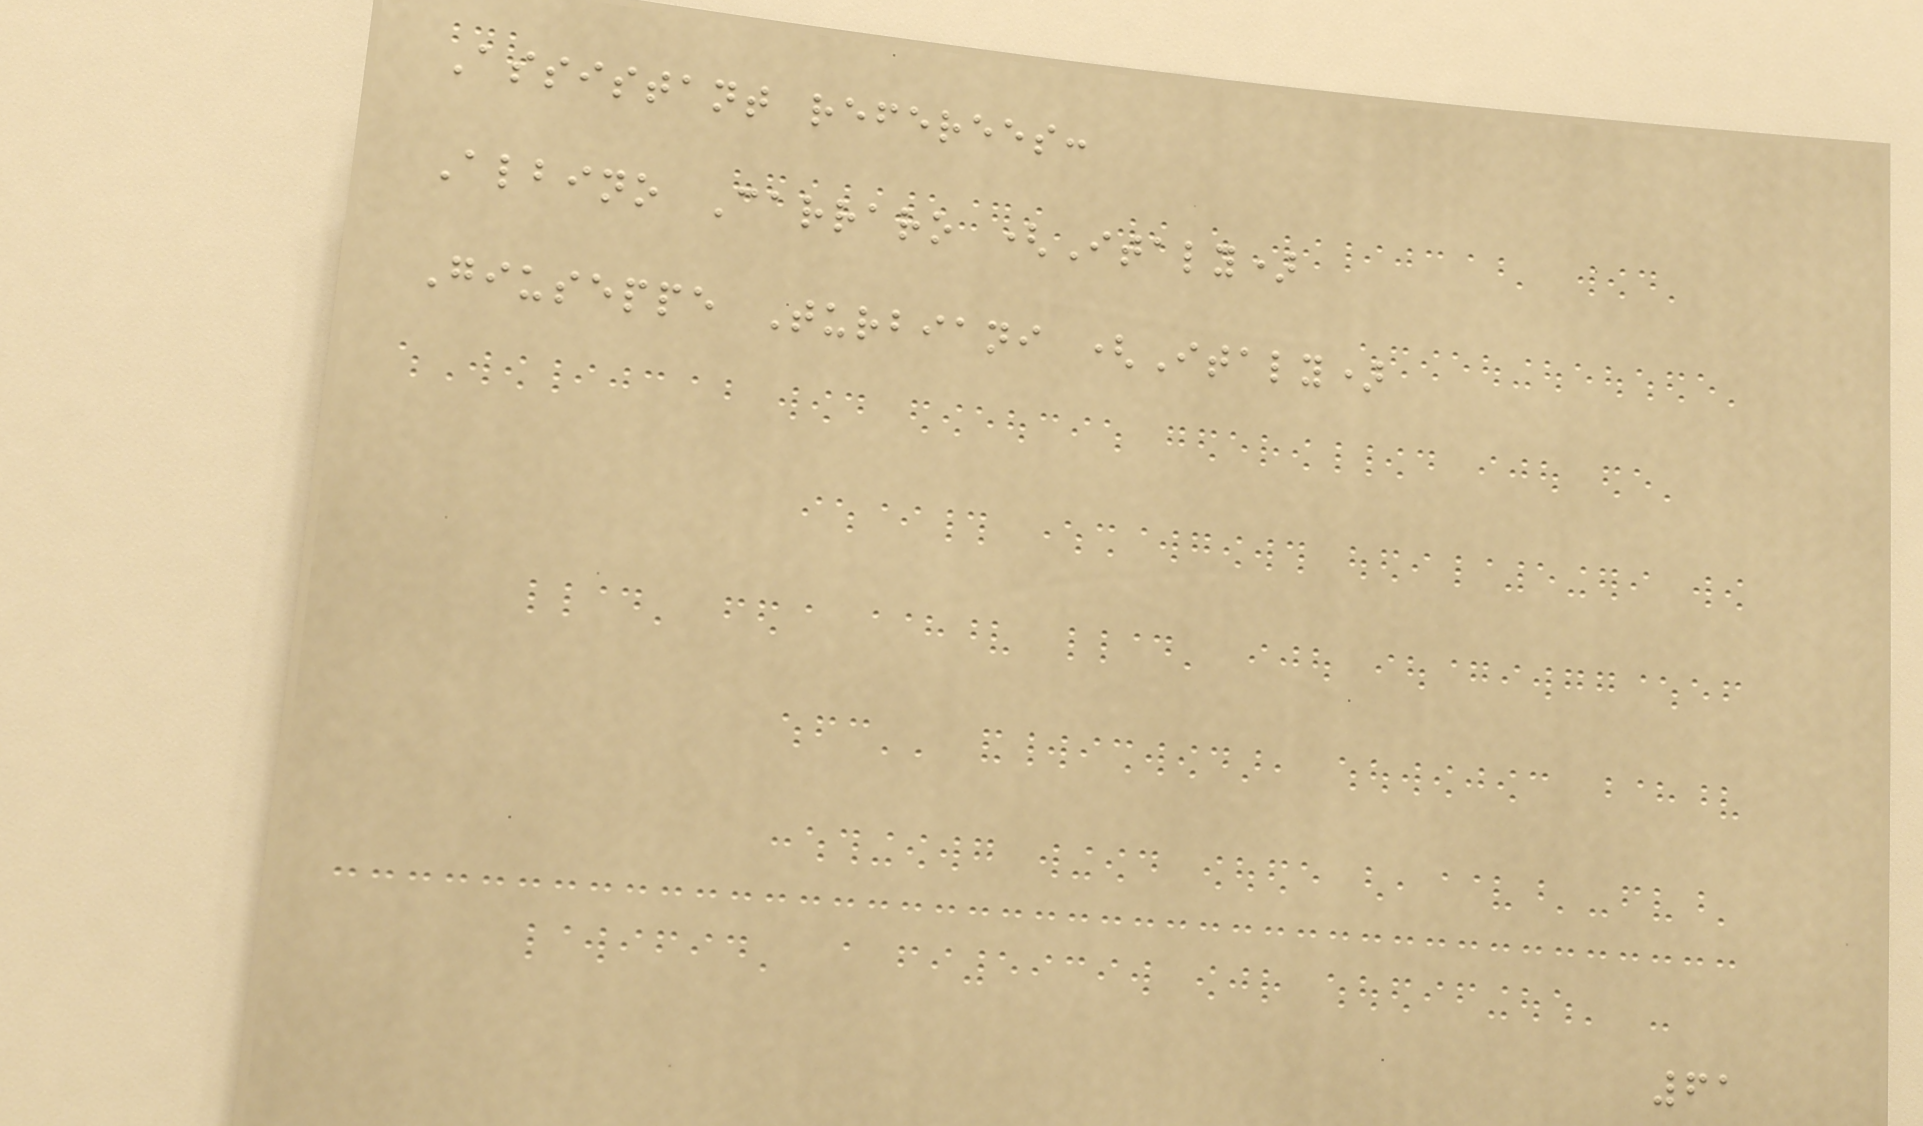Assistant referees:
Albino Carraro (Italy)
Giuseppe Turbiani (Italy)
61
